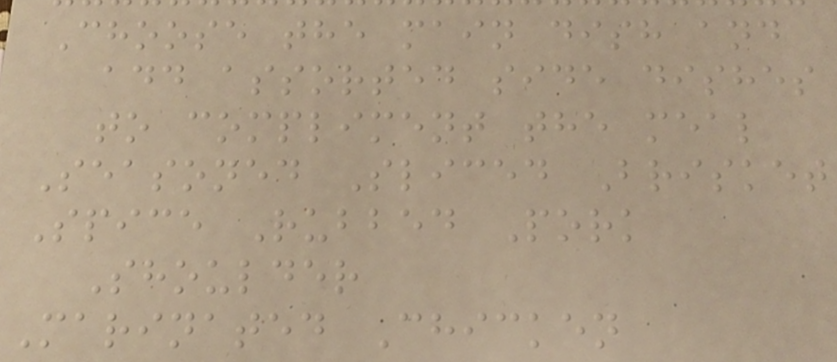Choose the main dish and
add assorted side dishes
to compliment the meal
Seasoned Sliced Brisket
Spice Rubbed Pork
Shoulder
Marinated Chicken
